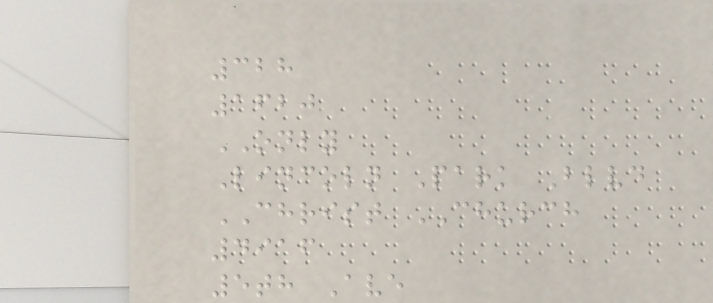328
1620
ONLY
Lincoln Park Blvd
CHRIST CHURCH
4916
5th Ave
